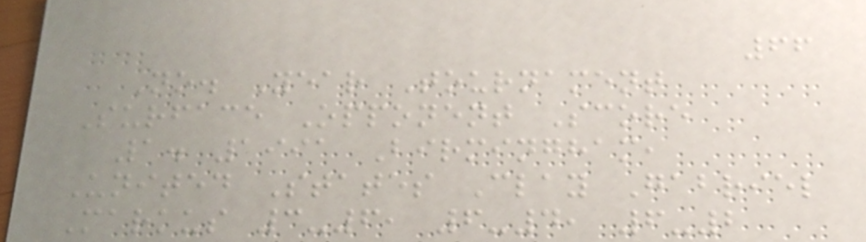66
No. Year Tournament
Surface Opponent Score
1. 1991 Birmingham,
United States Clay Gabriel
Markus 3-6, 6-4, 6-2
